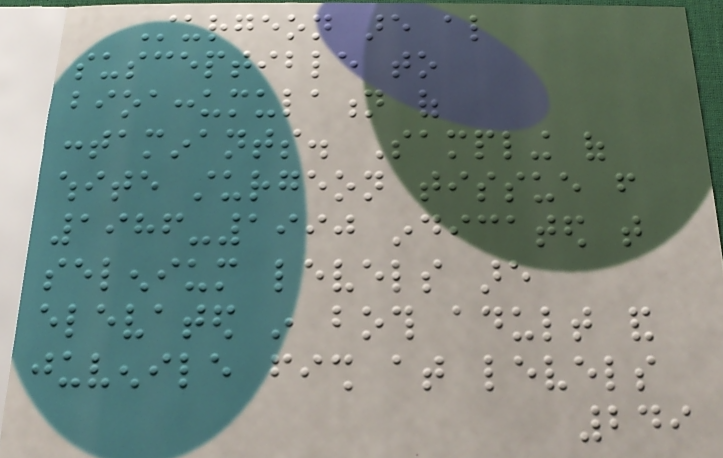Sturgeon are also
susceptible to
bioaccumulation of
contaminants. Sampling of
white sturgeon tissue from
1986-1990 indicated that
selenium levels are
elevated in both adult and
juvenile fish at levels
249
